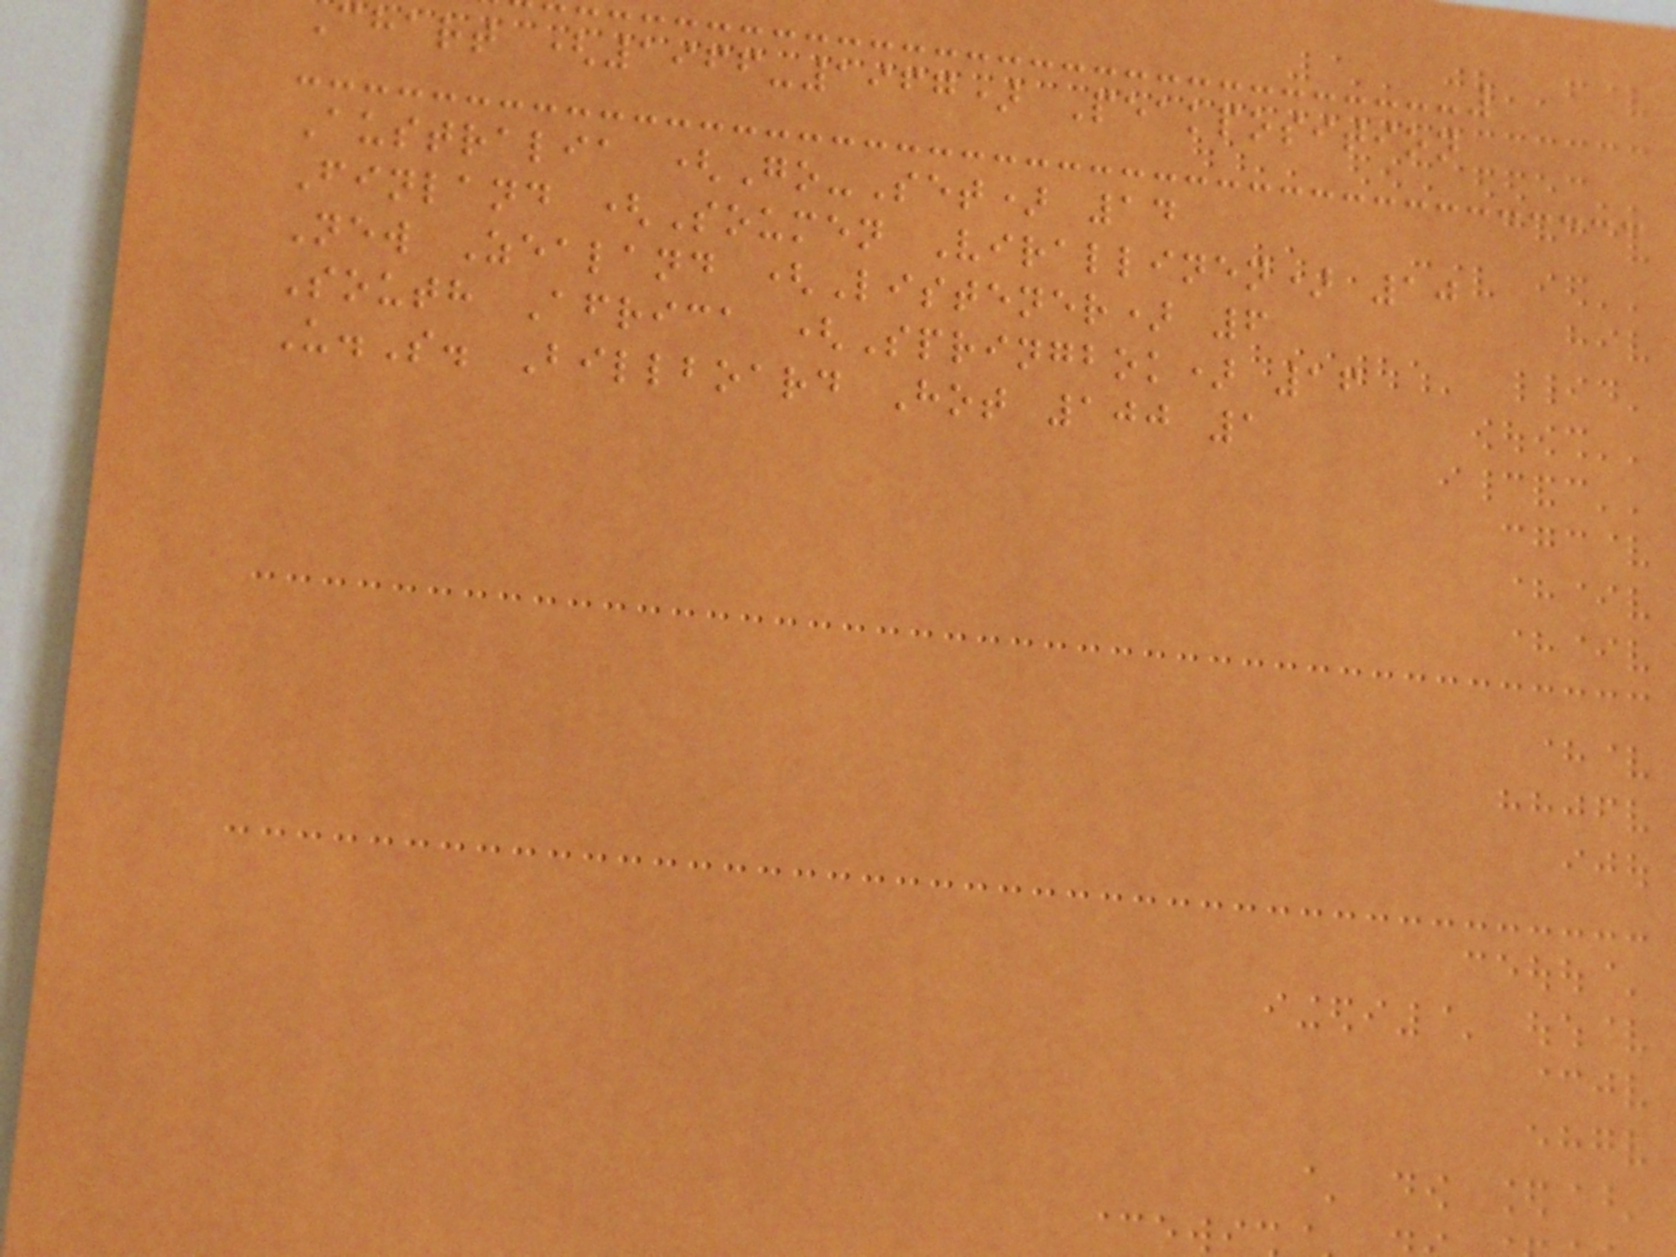chart (1966-1967) Peakposition
Australia (Go-Set) 14
Finland (Soumen Virallinen) 10
New Zealand (Listener) 6
South Africa (Springbok) 16
U.S. Billboard Hot 100 1
